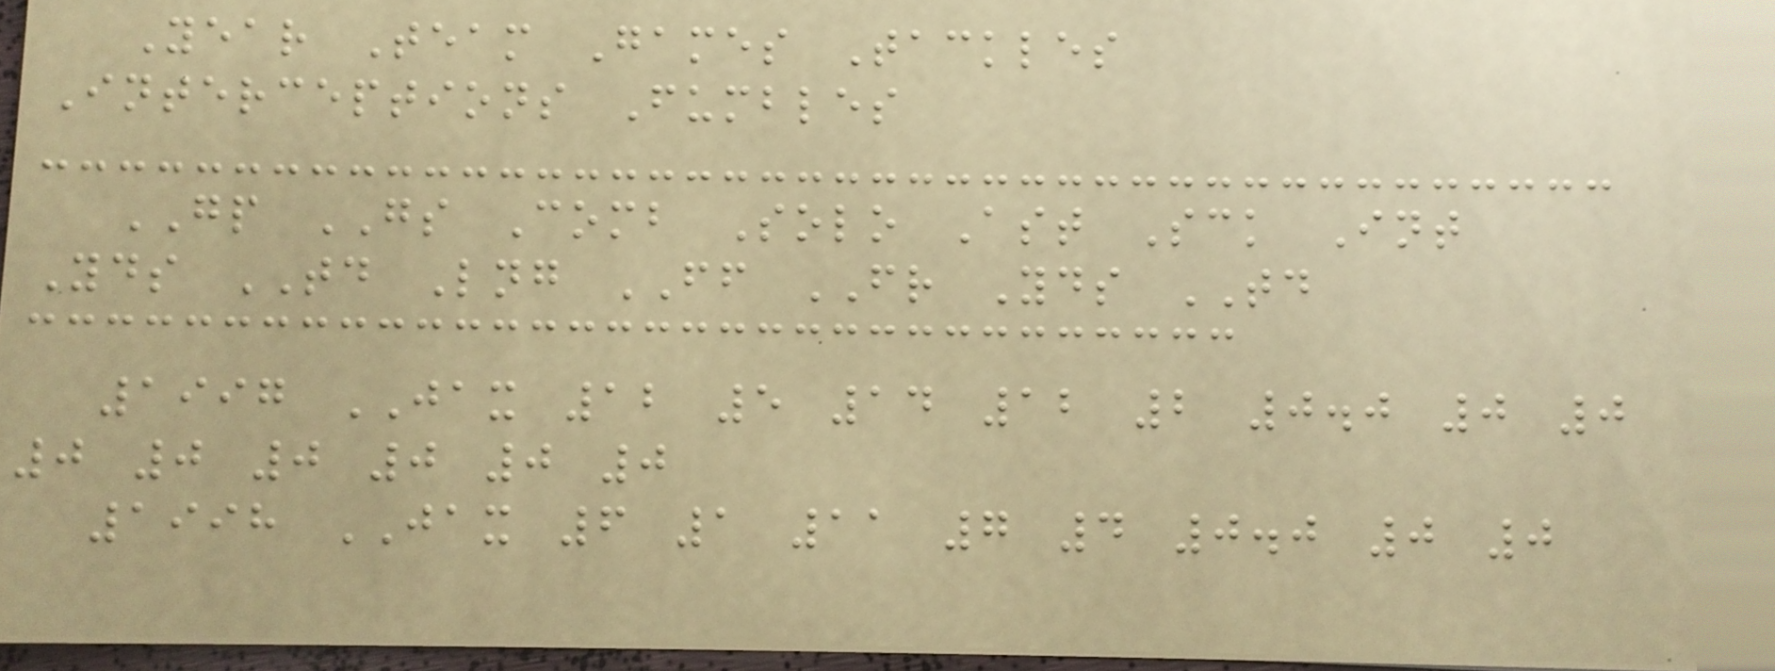Year Team Games Tackles
Interceptions Fumbles
GP GS Comb Solo Ast Sck Int
Yds TD Lng FF FR Yds TD
1997 JAX 12 5 14 12 2 0.0 0 0
0 0 0 0 0 0
1998 JAX 6 1 11 7 4 0.0 0 0
